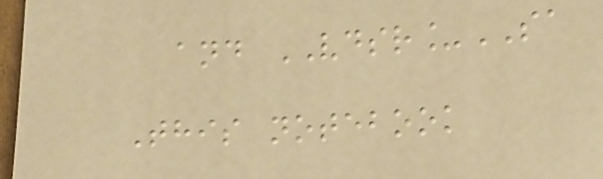and VDSR_SA
This notebook
